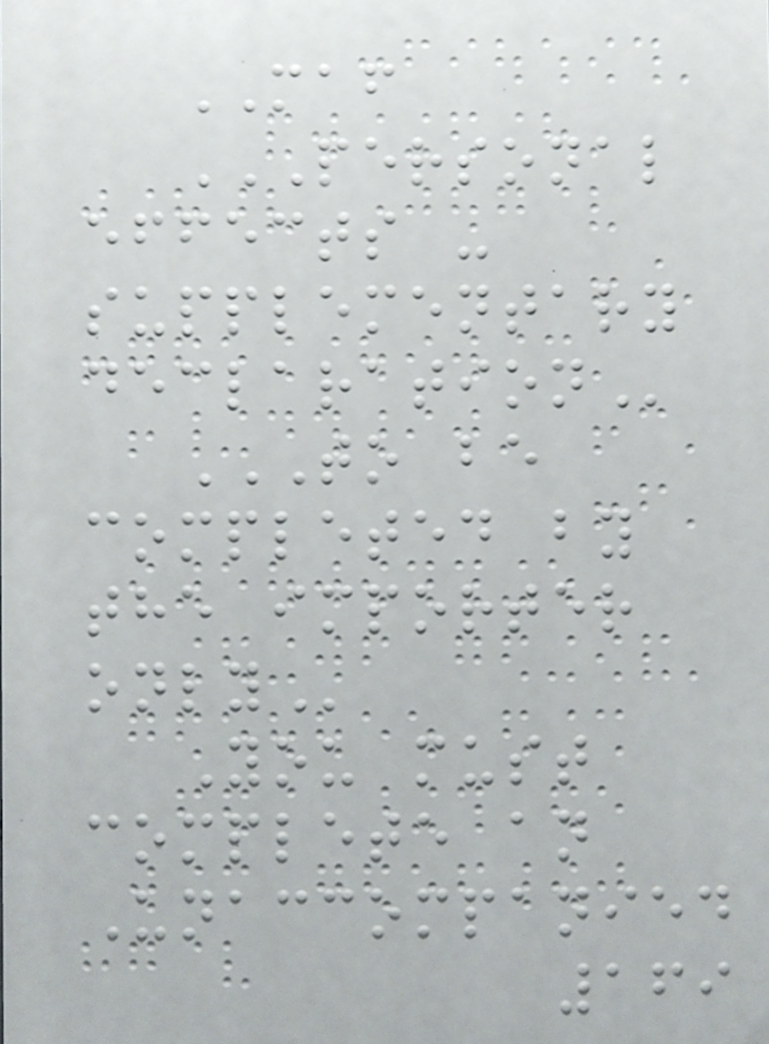MAF
PERSONAL
EFFECTS -
SUPPLEMENTARY
DECLARATION
TO BE
COMPLETED BY
THE IMPORTER
ONLY
You must
complete an
Unaccompanied
169
